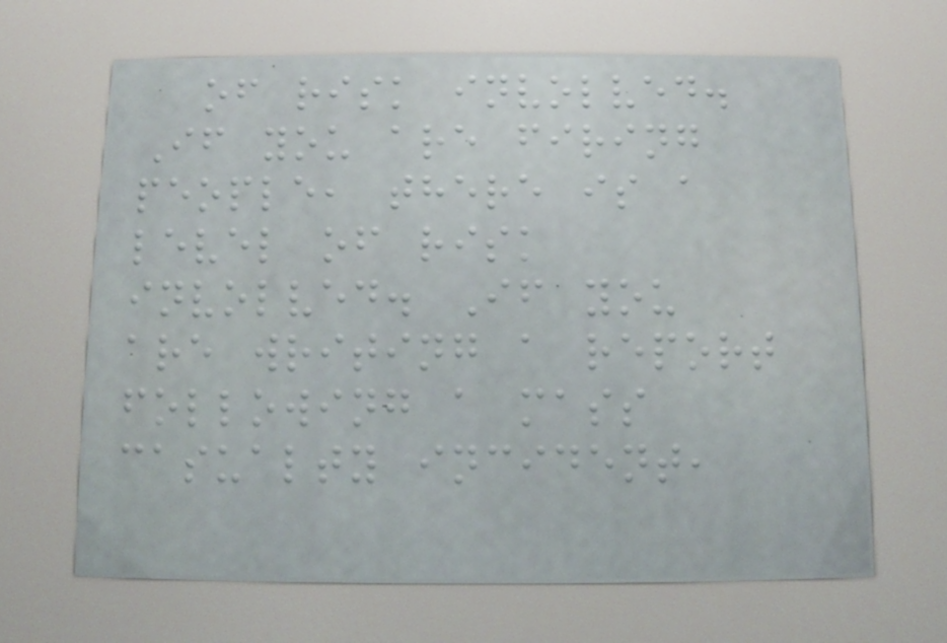of risk involved.
If you are firing
people, there is a
level of risk
involved. If you
are writing a report
following a mass
casualty incident,
